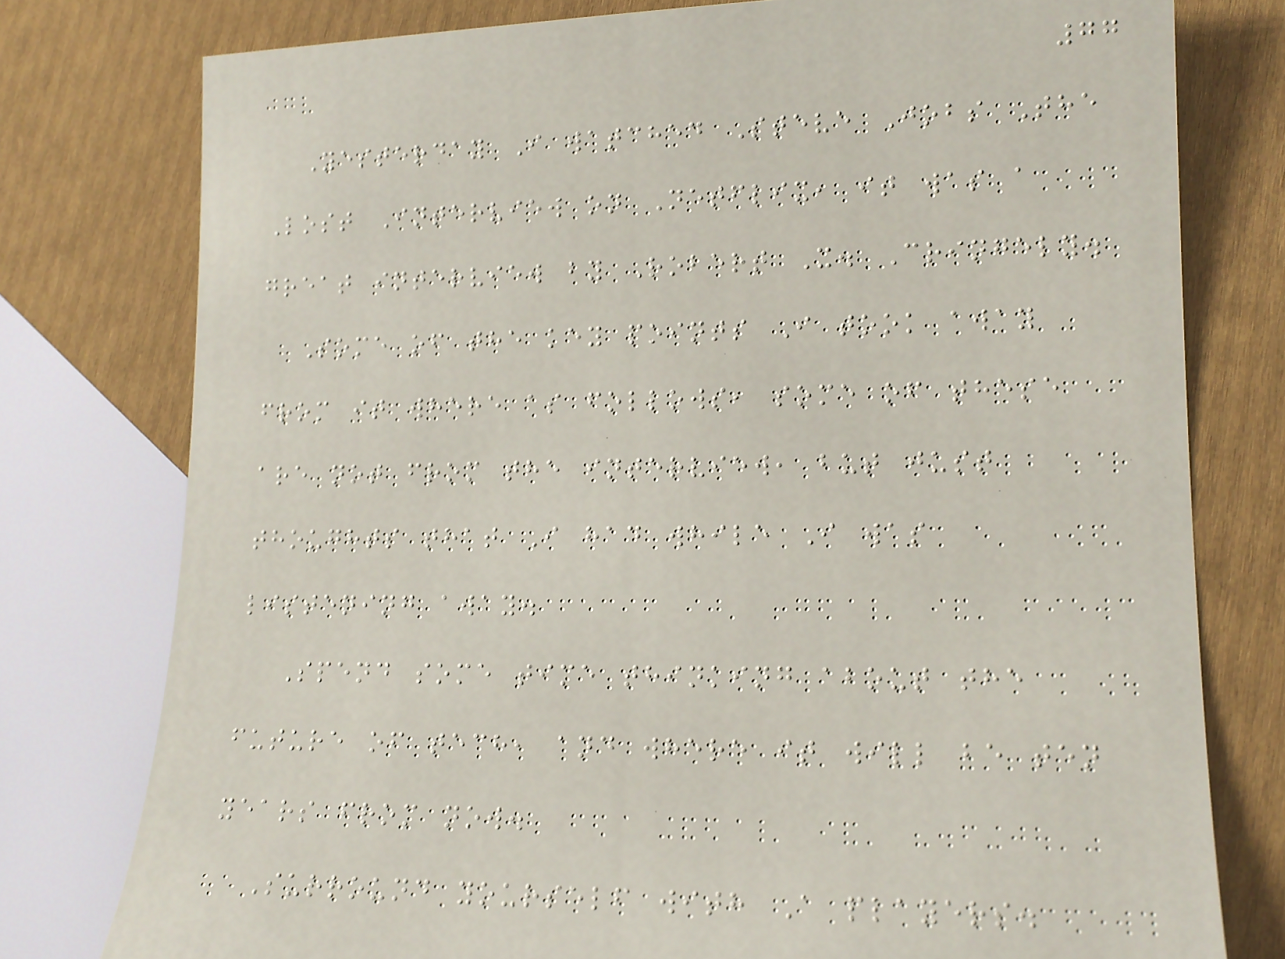77
Yesterday I watched Steve Jobs The
Lost Interview on Netflix, it was a
great interview by Robert X. Cringely.
Some of the key points I took away
from it where as follows, some of these
are not from the interview, but just
thoughts that I had while I was
listening away.
Spend some time thinking about the
future of tech, and where it will be ten
years from now.
Surround yourself with A players.
